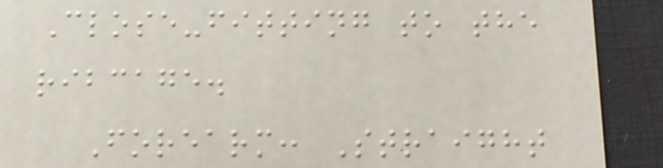Close-fitting to the
ribcage.
Forearm: Straight
